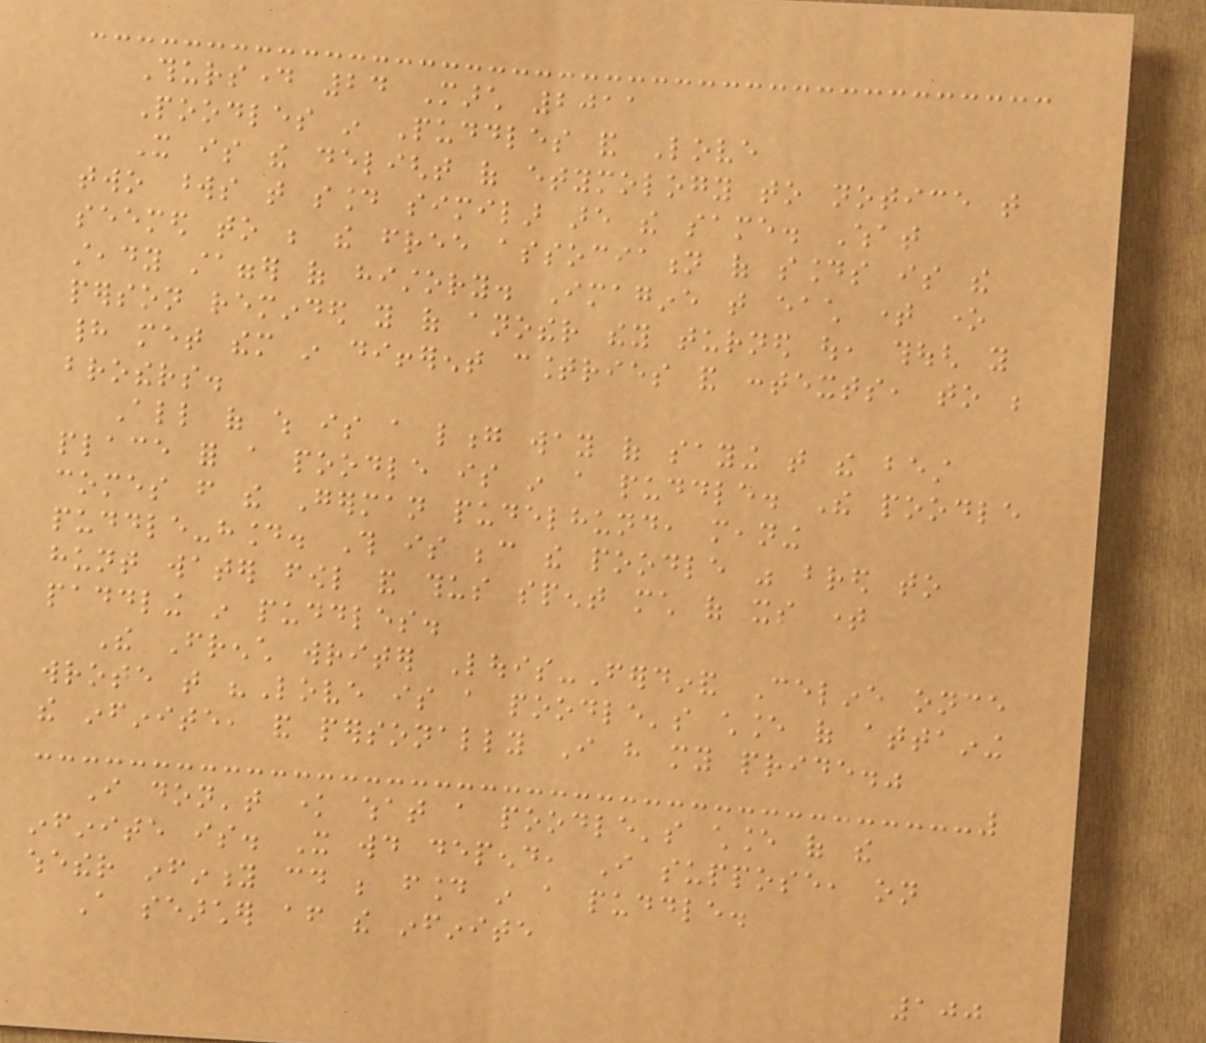Thursday 24 March 2011
Poodles in Puddles and Love
It is the delight of etymology to notice that
two words that sound similar are the same. What
seemed to be the free association of sounds is the
steady stagger of history. Imagine that each time one
person reminded you of another they turned out, though you
had met them in different countries and contexts, to be
brothers.
All of which is a long way of saying that the best
place for a poodle is in a puddle. The poodle
comes from the German pudelhund, meaning
puddle-hound. This is because the poodle was bred to
hunt water fowl and thus spent much of its time
paddling in puddles.
The French writer Louis-Ferdinand Celine once
wrote that "Love is a poodle's chance of attaining
the infinite, and personally I have my pride."
I don't know what a poodle's chance of the
infinite is. It would depend, I suppose, on
whether infinity could be found in a puddle.
A searcher after the infinite
100
